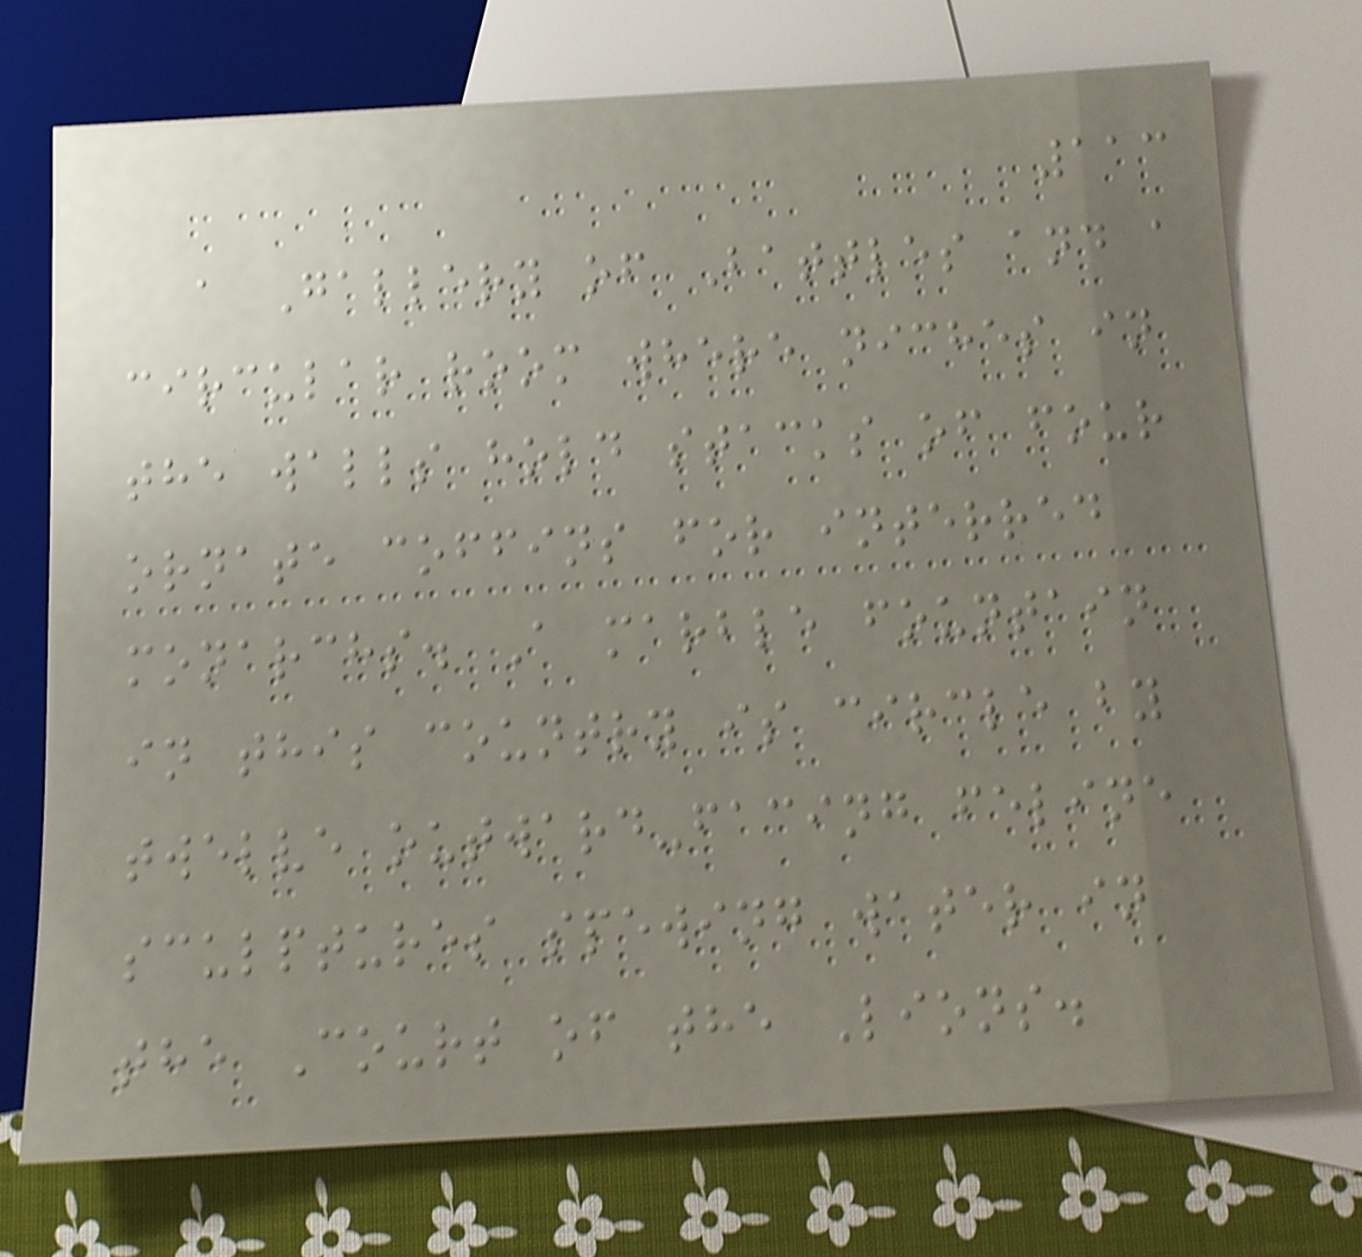113
a Gallery of Battles and a
circular room where niches in
the walls hold stacks of four
ornate coffins for interred
monarchs. A marble fountain
in this country is circle by
twelve outward-facing feline
sculptures spewing water in
the Court of the Lions.
